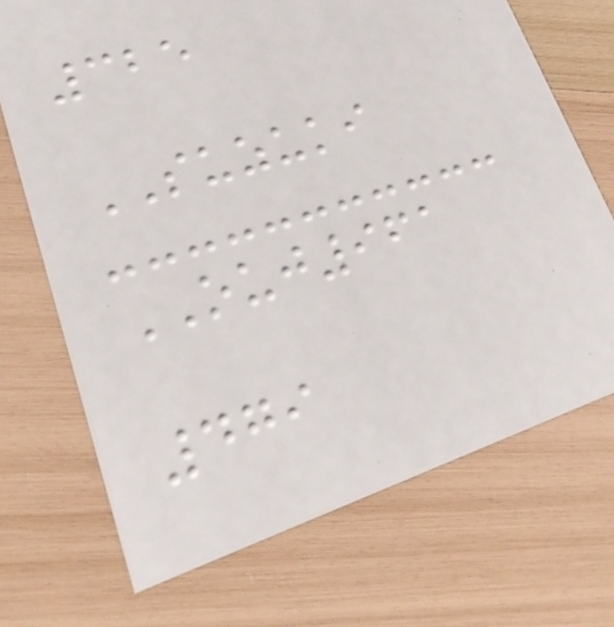325
SUZUKI
OUJ961
479
